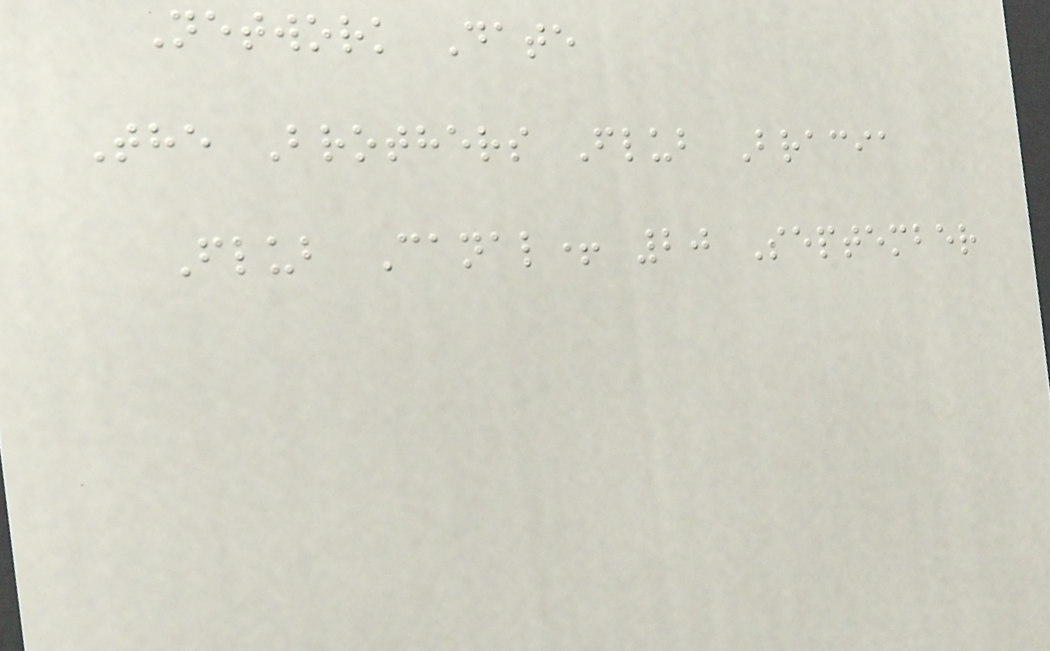Network Date
The Brothers Flub Bracia
Flub Canal+ 20 September
